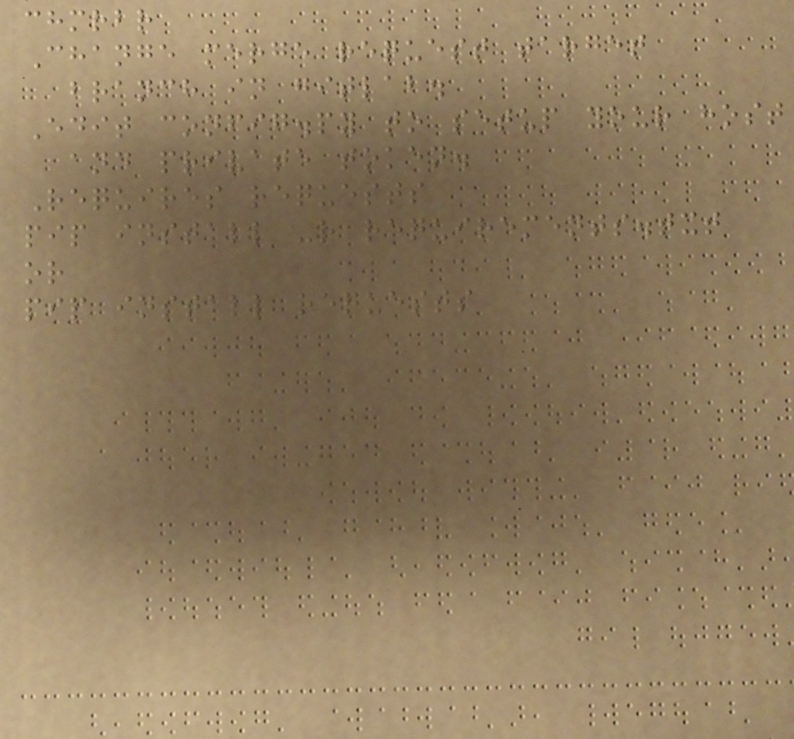chmrbr
Change merge request target
branch in gitlab.
Edit config.py to setup your host
and private token.
Requires requests
pip install -r requirements.txt
or
pip install requests
